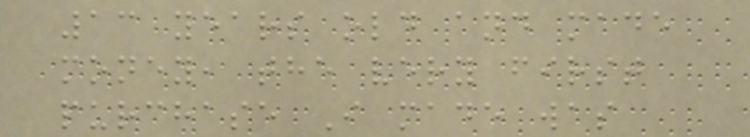13 years old and made
money, the very first
purchase I made was
